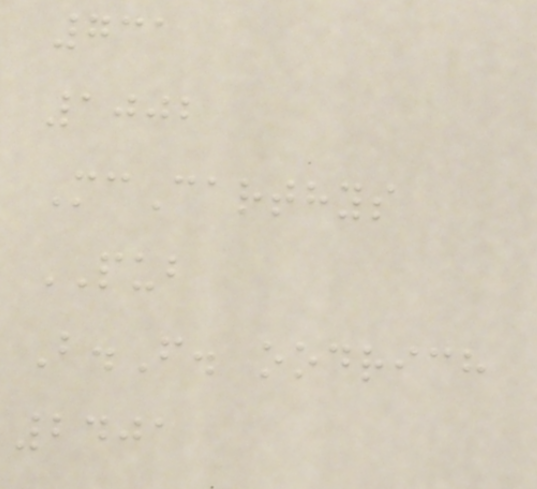731
1002
McCarthys
PUB
B.F. oodrich
2401
